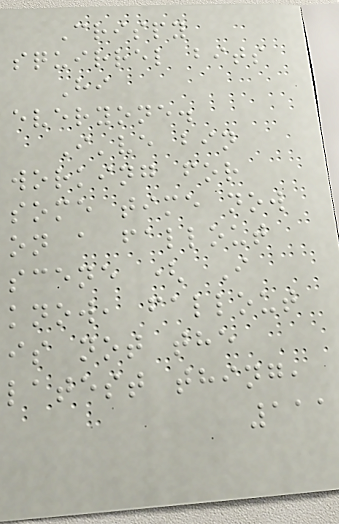Crispy
squirrel bits
Hi
everyone.
I've bin
working for
some time now
on a fallout
scene ( I
know, fallout
is not the
latest thing,
111
